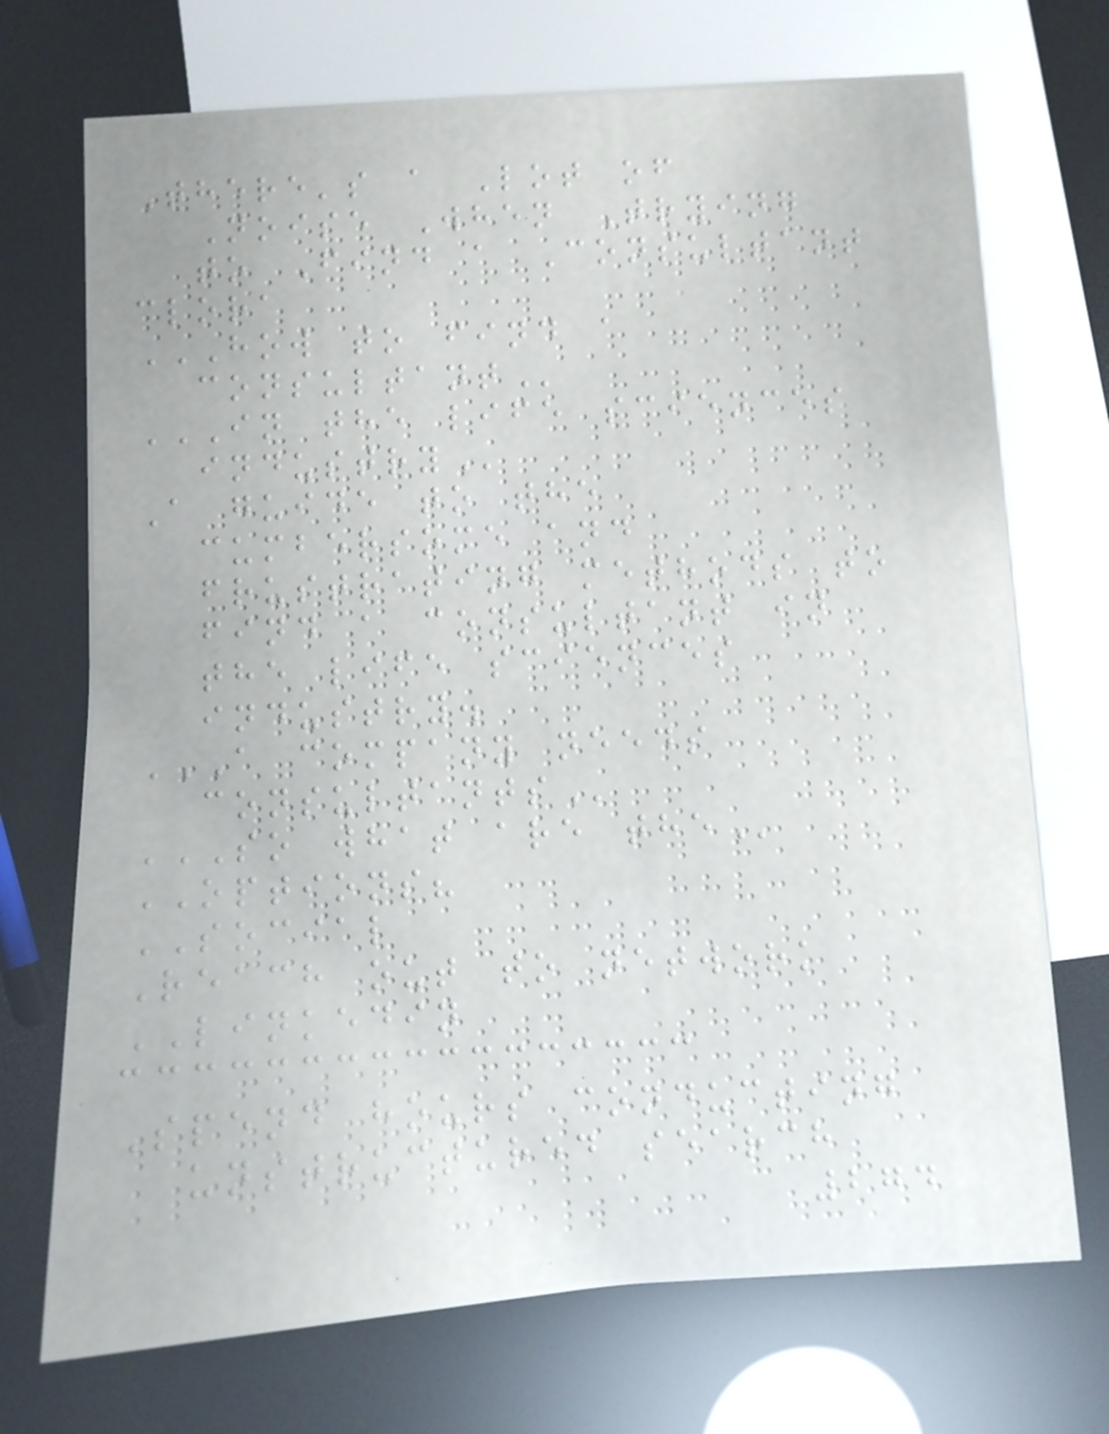There's a Lot of
Noise When Trying
to Find a Consultant
clora
HOW TO FIND A
CONSULTANT
IN THE LIFE SCIENCES
INDUSTRY
A guide to the
cumbersome and
frustrating methods to
find a consultant in
the life sciences
industry.
A COMPANY NEEDS
CONSULTANTS
SO WHAT ARE THE
OPTIONS?
SOCIAL
Reach out to network
LINKEDIN
Spend hours conducting
unstructured search
274
